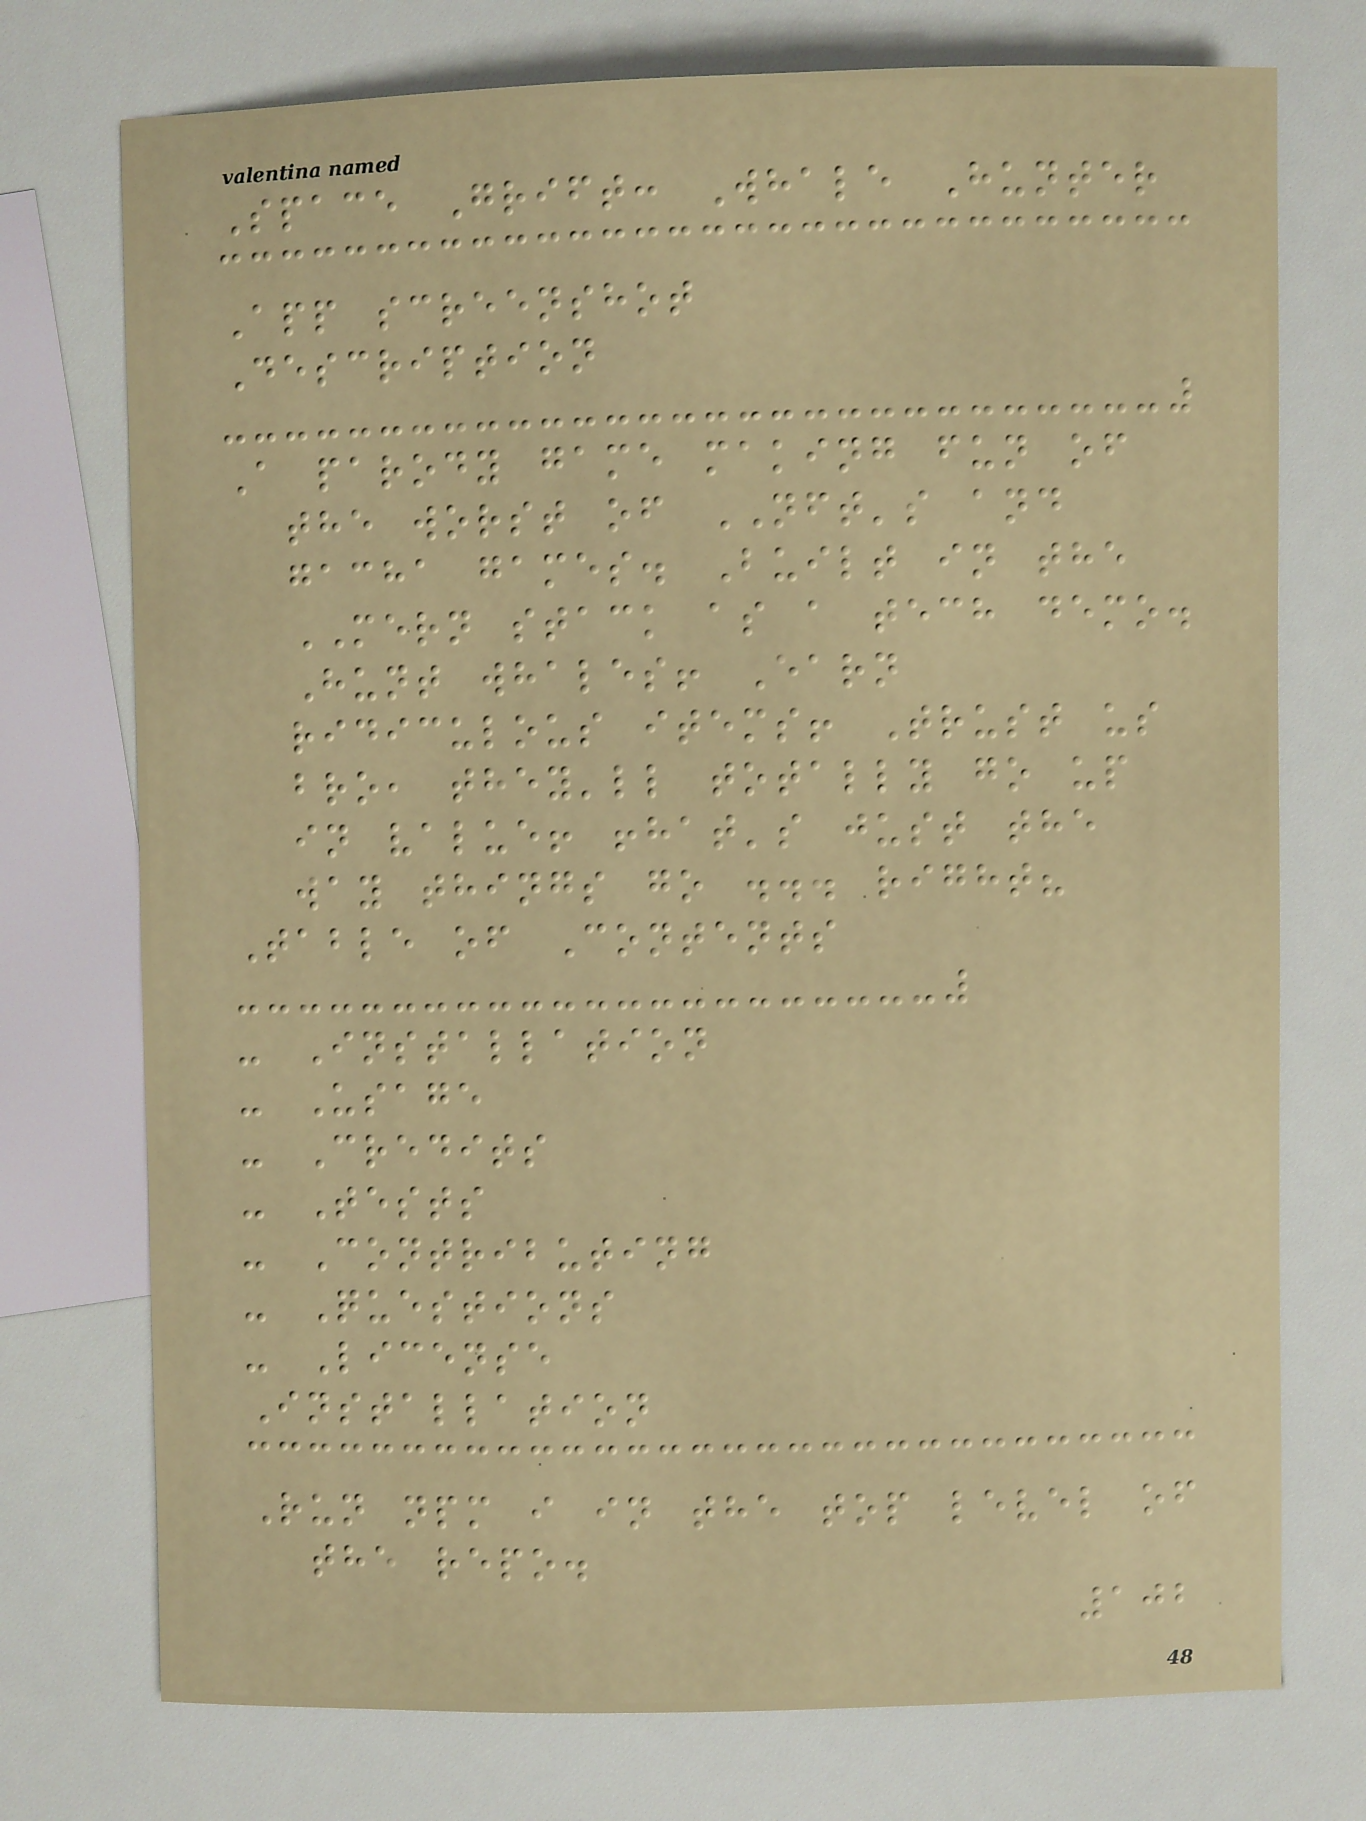Space Grift: Whale Hunter
App screenshot
Description
A parody game making fun of
the worst of NFT's and
gacha games. Built in the
MERN stack as a tech demo.
Hunt whales! Earn
ridiculous items! Trust us
bro, they'll totally go up
in value! !hat's just the
way things go ... right?
Table of Contents
- Installation
- Usage
- Credits
- Tests
- Contributing
- Questions
- License
Installation
Run npm i in the top level of
the repo.
102
